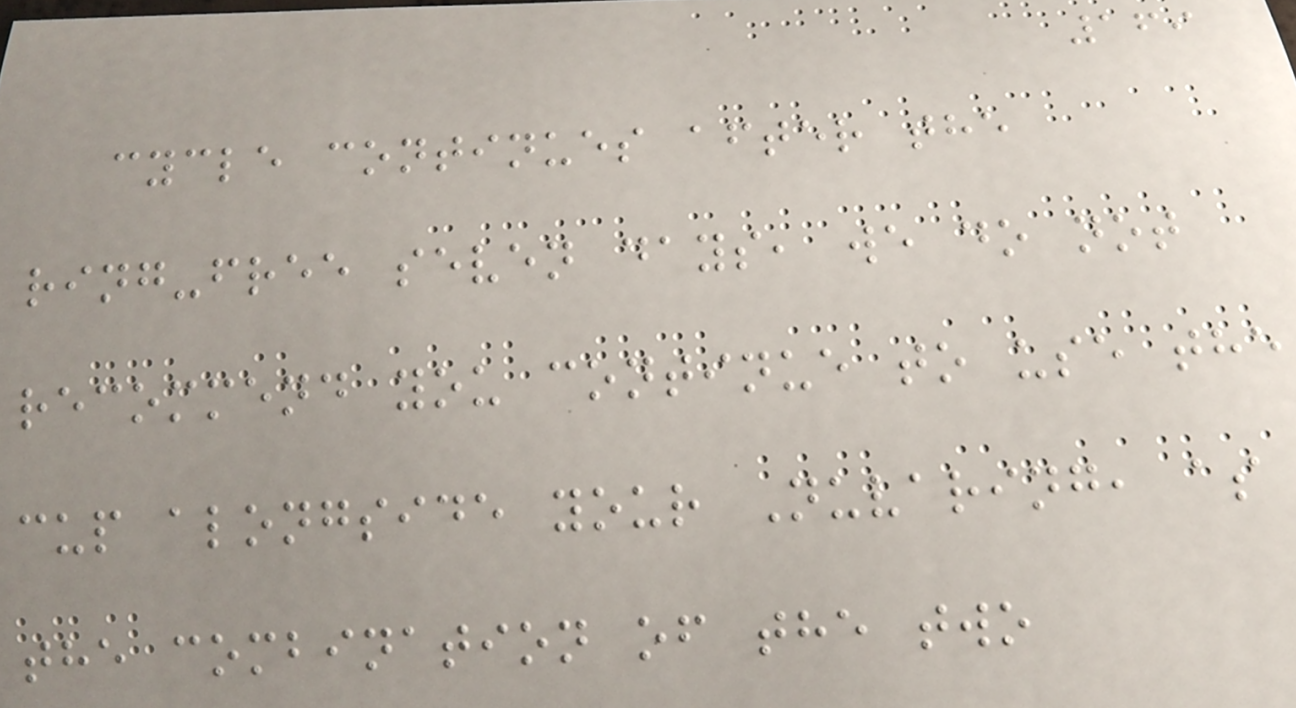169
cycle continues after the
ring-free seven days, we do not
recommend you continue to use the
cup alongside your Nuvaring, as
the combination of the two
